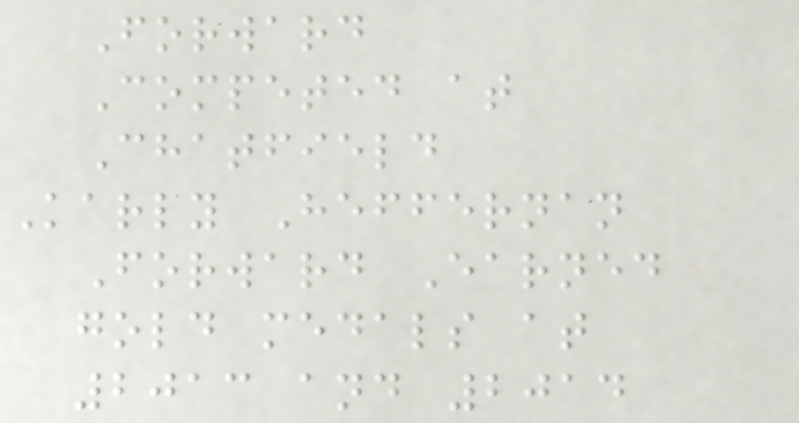Forward
Competed at
Chatfield
Karly Heffernan
Forward Earned
gold medals at
2013 and 2014
